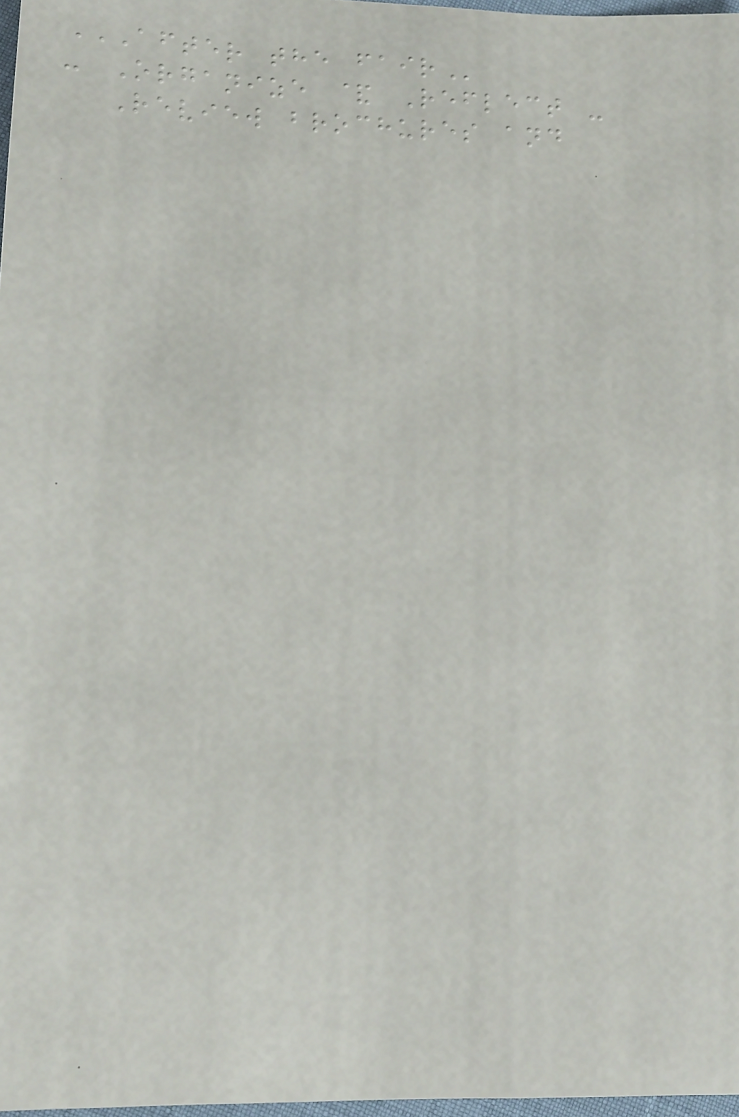AFTER THE FAIR
- Organize & Reflect -
Review brochures and
